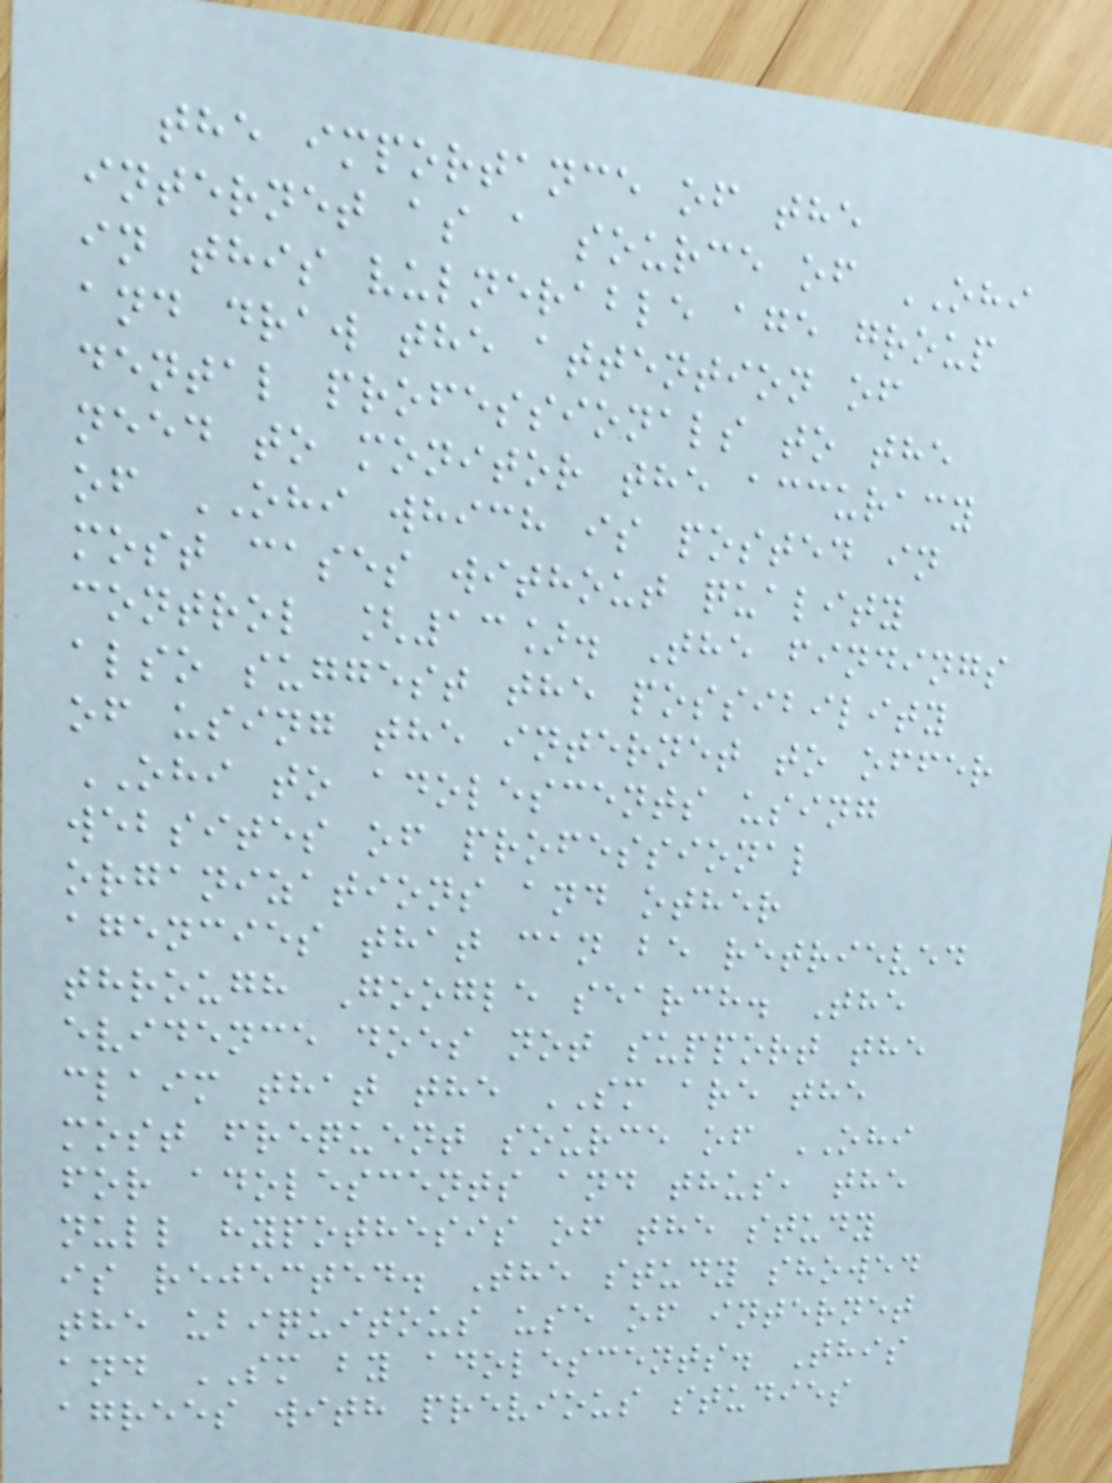the importance of the
internet as a source of OHI
in this vulnerable age group
and draw the attention of
dental professionals to the
need to monitor the accuracy
of OHI which is posted in
most cases without quality
control [13]. The findings
also suggest the possibility
of using the internet to offer
OHI to adolescents using
websites of professional
organizations and other
agencies that can be retrieved
through Google search. The
evidence does not support the
claim that the SM are the
most frequent source of OHI
for adolescents and thus, the
null hypothesis of the study
is rejected. The study showed
the ubiquitous use of internet
and SM by adolescents. This
agrees with previous studies
